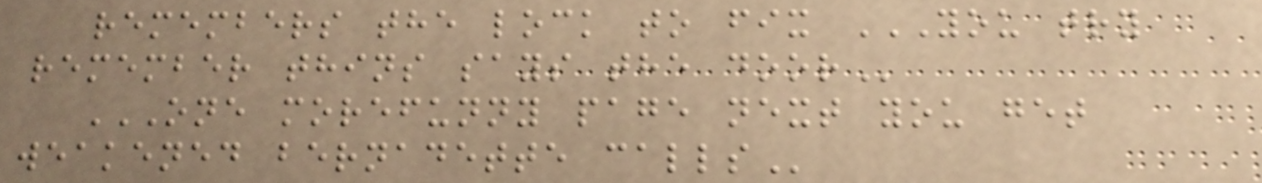remembers the lock to fix YOU TRY
REMEMBER THINS SAYS THE DOOR
ONE MOREFUNNY PAGE NEXT YOU GET
WEAKENED BERNADETTE CALLS
